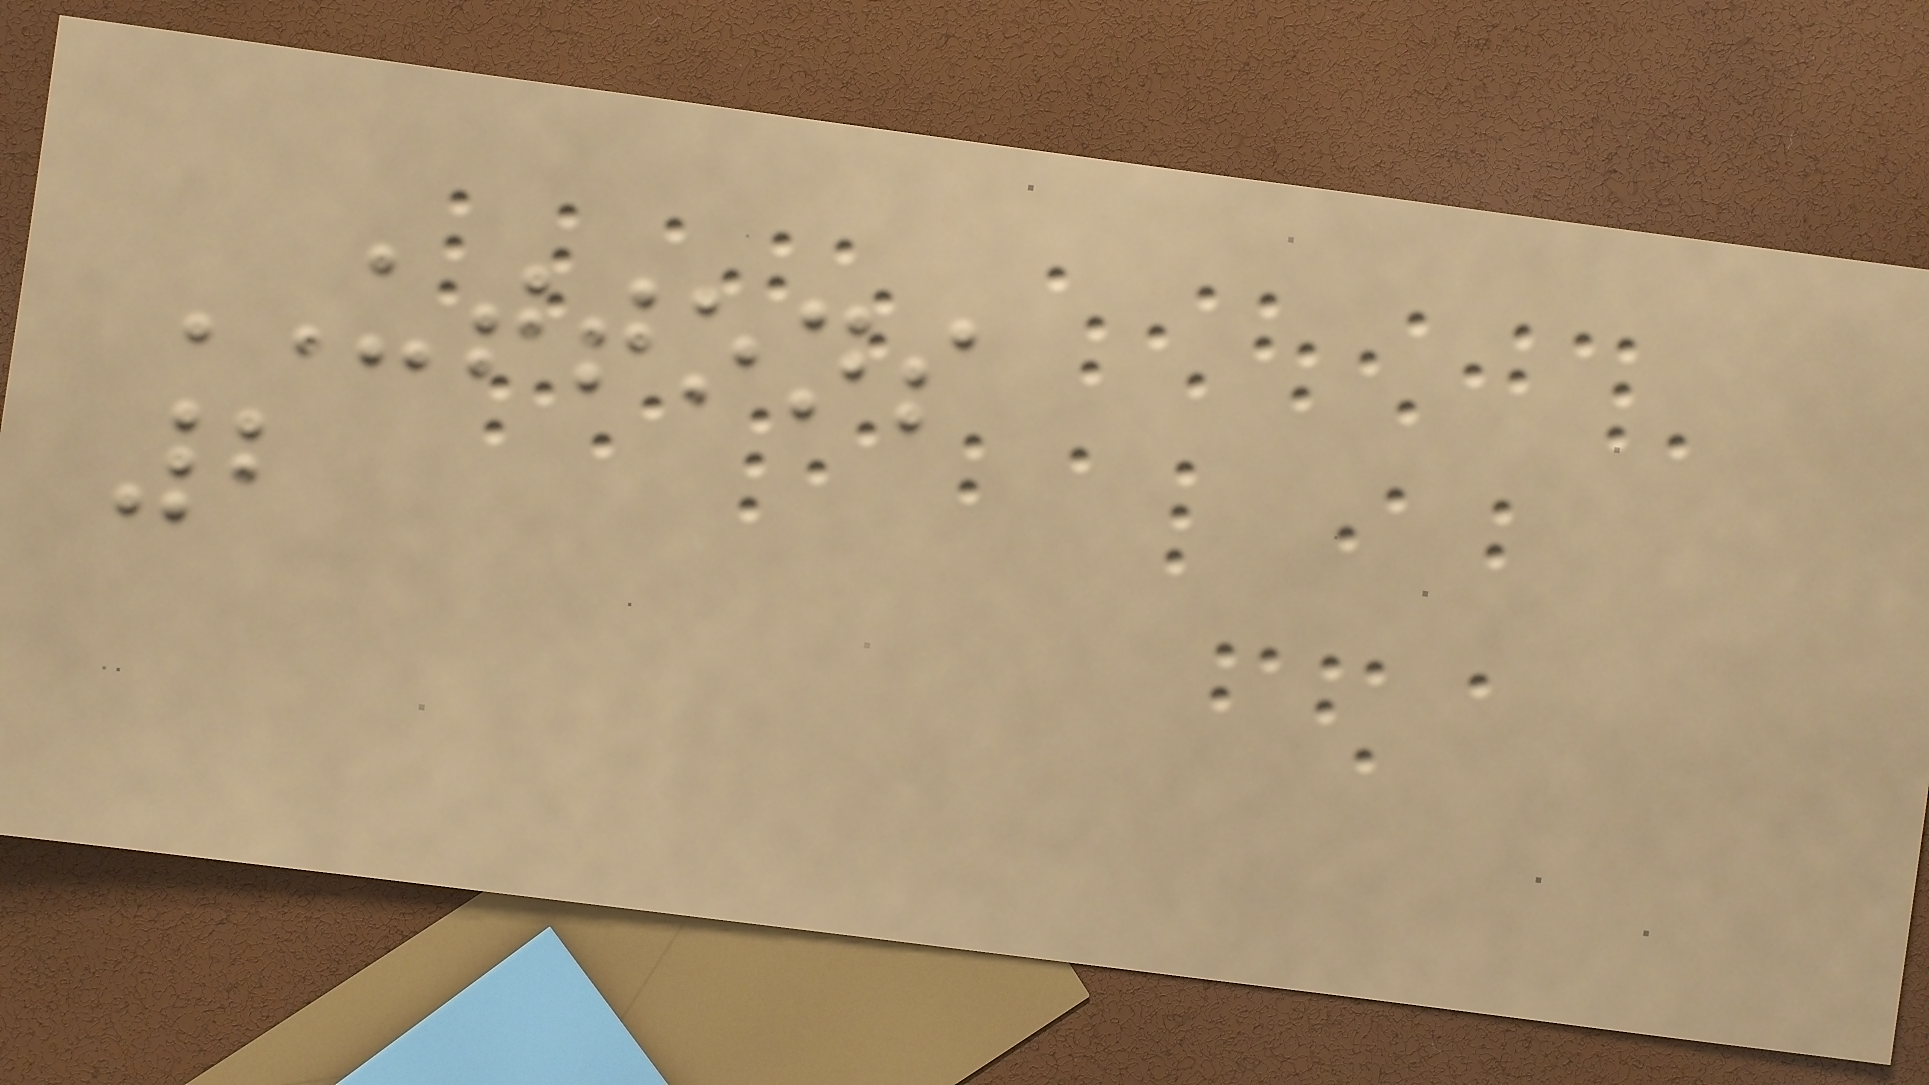UTTONS
2
